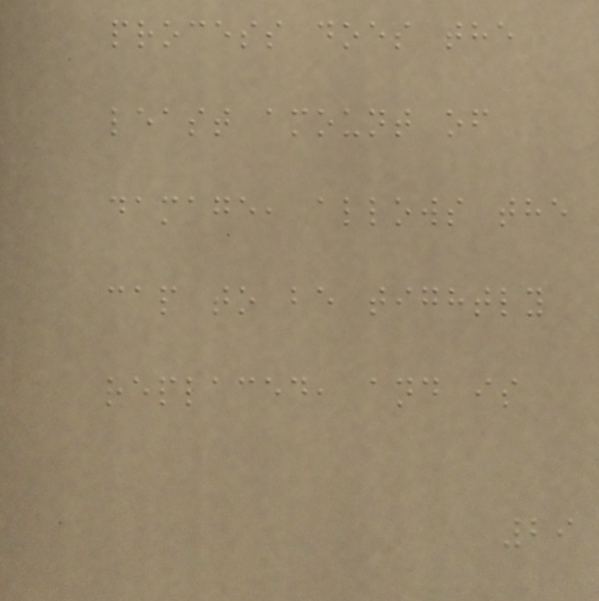process does the
least amount of
damage, allows the
cap to be tightly
replaced, and is
29
